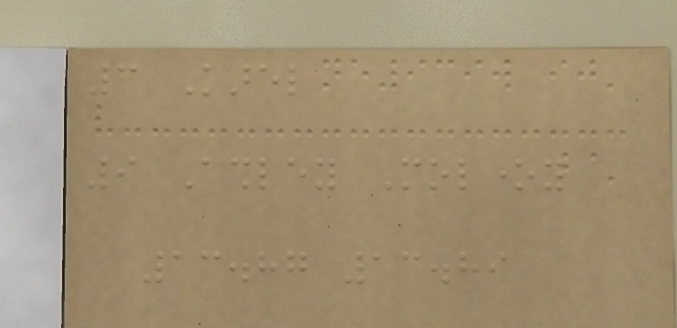3 Karel
9 Ashley Moloney
13.87 13.89
